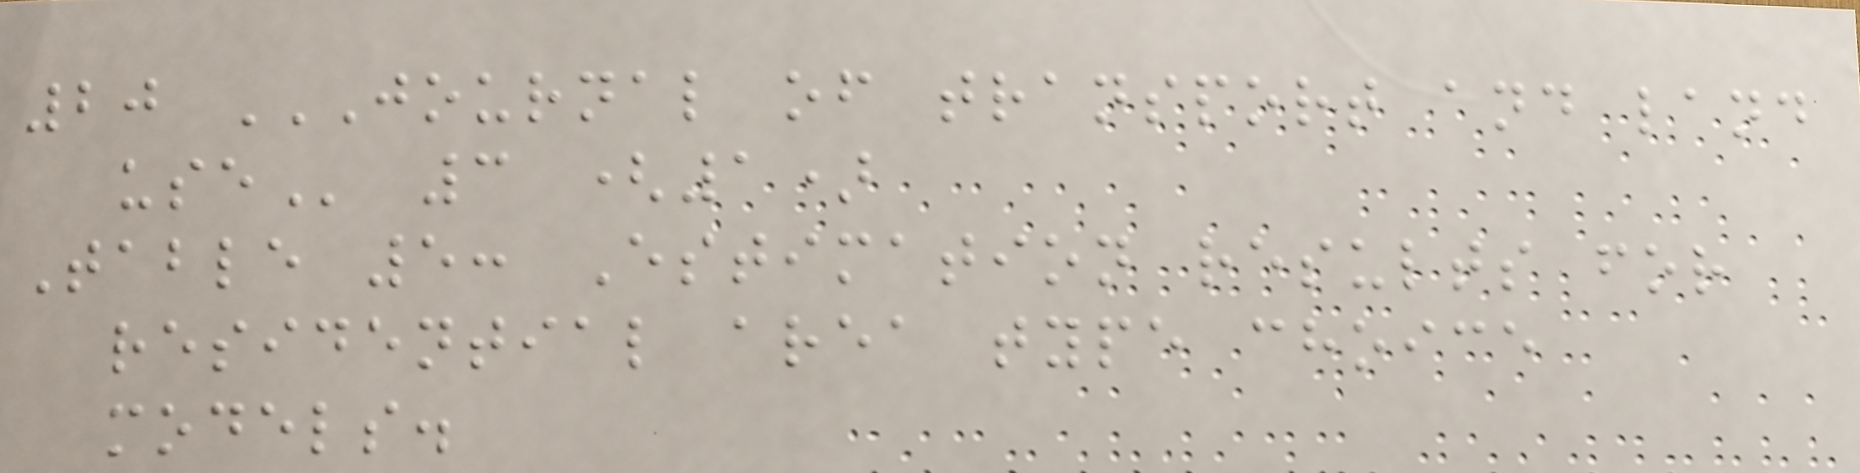20 JOURNAL OF TRANSPORT AND LAND
USE 3 (1)
Table 5: Estimation results for
residential area type choice
models.
